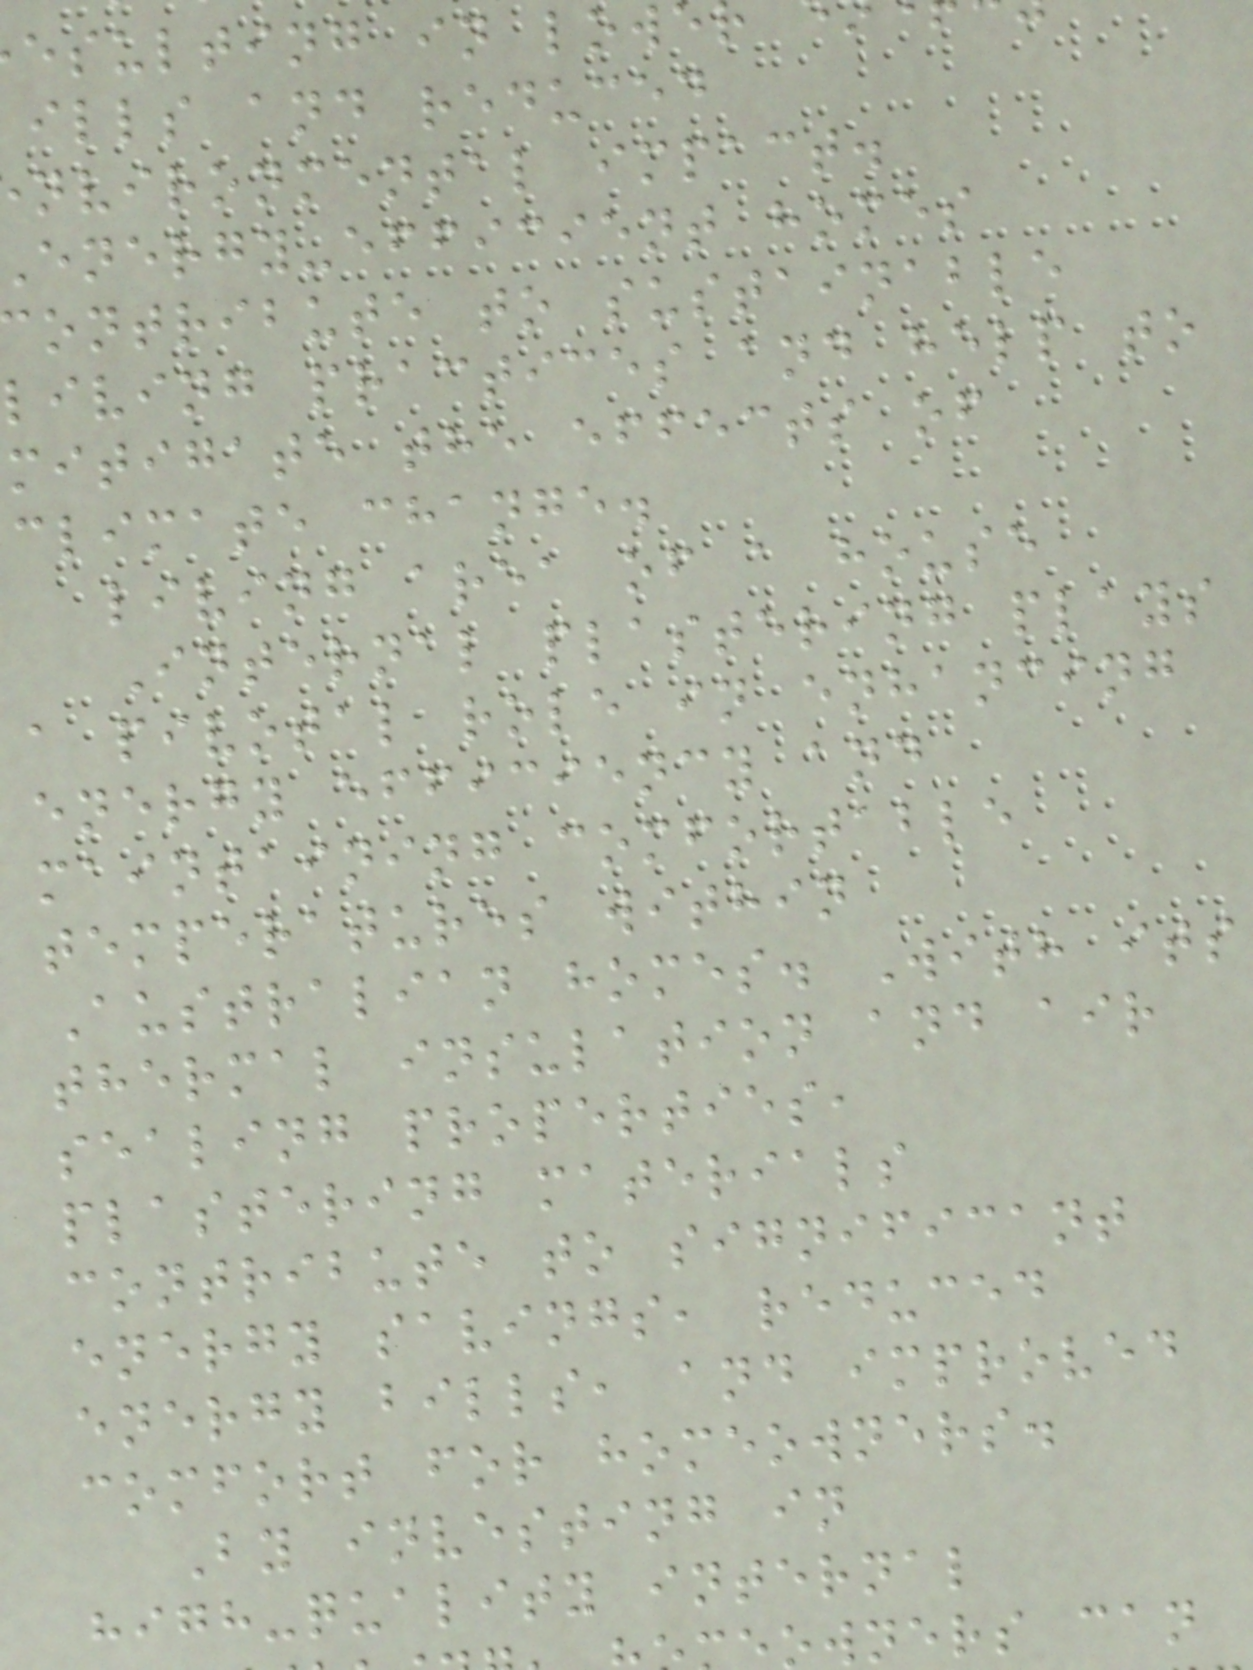esulting in lowe
ills and reduced
nvironmental impact.
energy-efficient homes
ontribute to sustainable
living practices and help to
mitigate the effects of
climate change.
living area of a house
Internal plastering plays
a pivotal role in enhancing
energy efficiency and
maintaining comfortable
temperatures within
Australian homes. With its
thermal insulation and air
sealing properties,
plastering materials
contribute to significant
energy savings, reduced
energy bills, and improved
comfort for homeowners.
By investing in
high-quality internal
owners can
